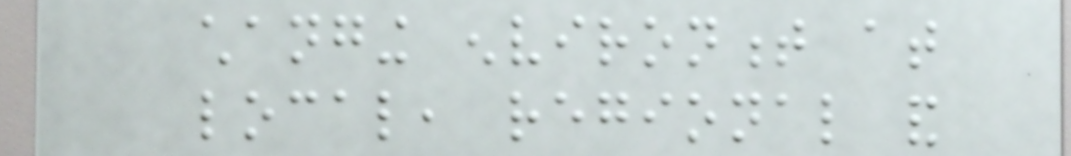changing environment at
local, regional and
